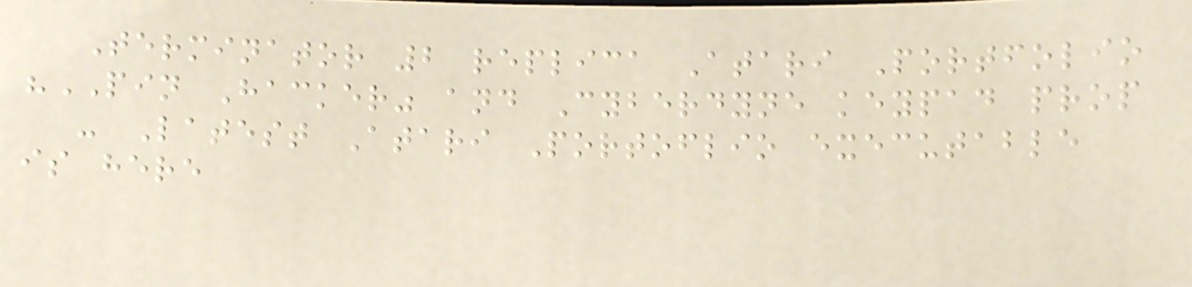Terminator 2 replica Atari Portfolio
"PIN Hacker" and Cyberdyne keypad prop
- Latest Atari Portoflio executable
is here
